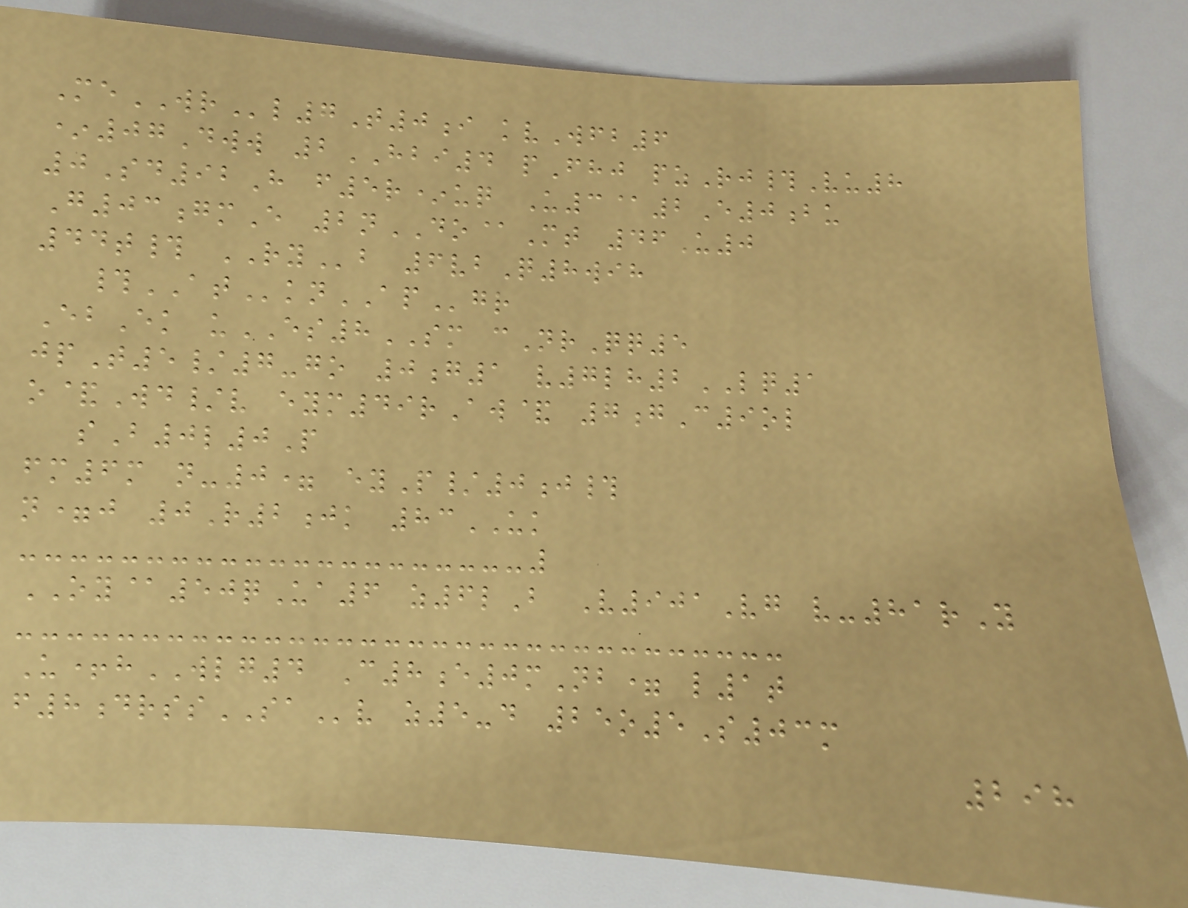MeWRl7T0i kvWfb6
*07Dww 2HBI4 pFhj pzRj#Vu8
0Sd92H f5r*uq U3@2E0bu
G03gmE 2nDO@Mt 46U0
44t# RYb 6vbQ8wih
#ATknAPgr
EbEk uES8SM cNrQq5
jpT5/7-go 0g1 v7lh2LQ1
o&Wd/v eym49rAw& 7gC9ol
sB0l0P
fm6m n-0= eyP/0j#
n=j 0R2jk 83UK
OY@50qUa6 z6lB V901Vg v-81rY
U+hWLG4 C8e0mNb= l1t
f8drssSAv z5-d 25o5S03m
298
